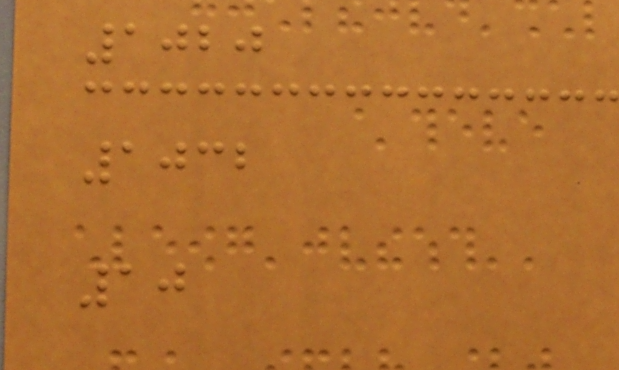1020
1032
10
